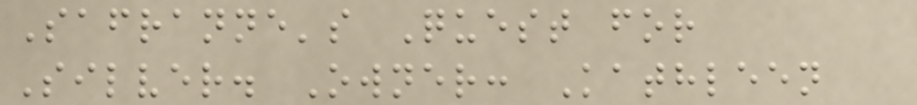Safranne's Quest for
Silver. Owner: Kathleen
